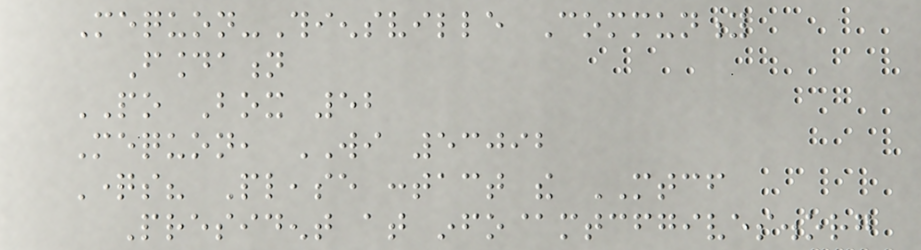Mequon-Thiensville Community
Foundation
PO Box 52
Mequon, WI 53092
Questions? Please contact the MTCF
President at info@mtcfgives.org
